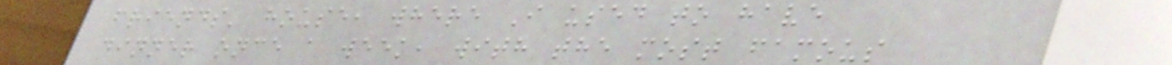friends' house, where I used to have
dinner once a week, with the most famous
